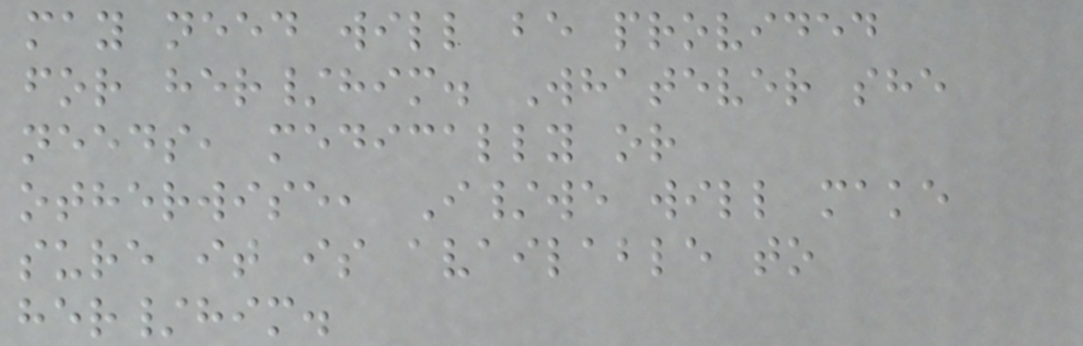may need will be provided
for her/him. Whatever she
needs, medically or
otherwise, I/we will make
sure it is available to
her/him.
